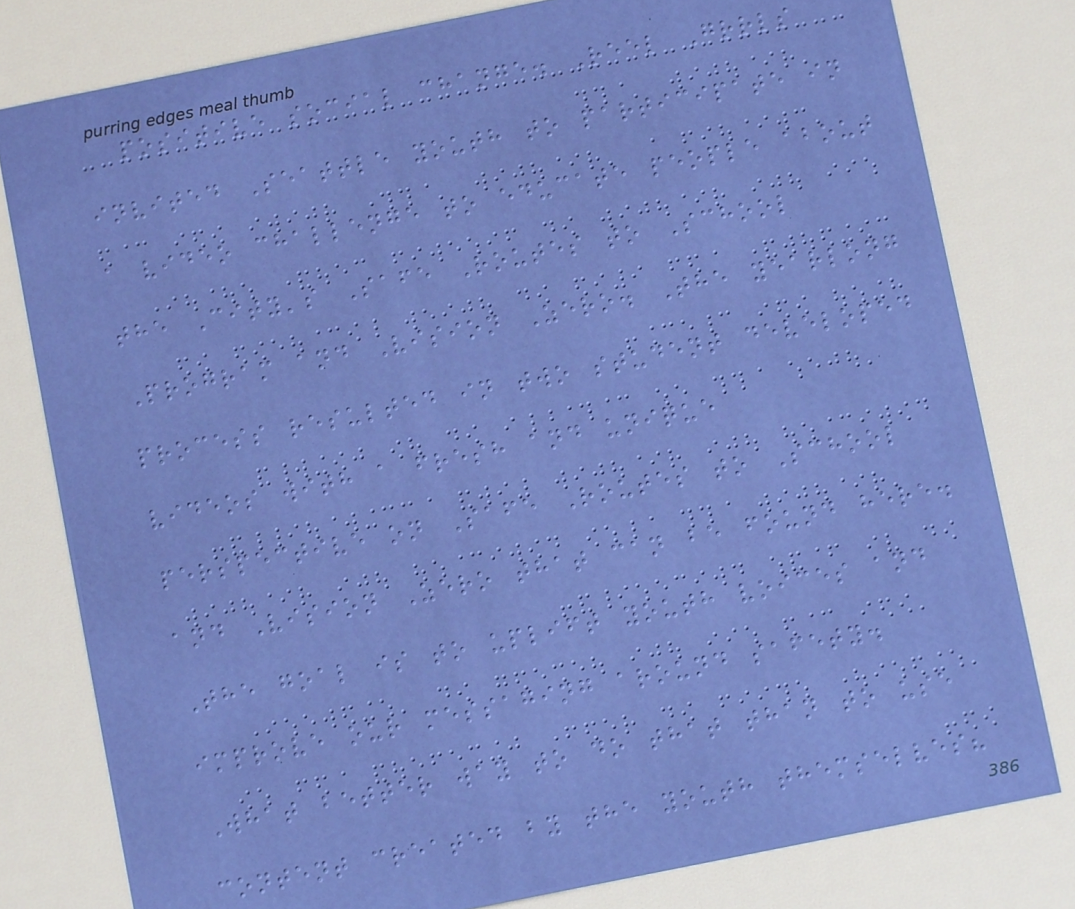positive social change. Reel Grrls
invited Seattle youth to participate in
a video challenge to educate people about
the City's Safe Routes to School
Program and Vision Zero. The yearlong
process resulted in two student developed
videos with a fresh and unique
perspective on Safe Routes to School
and Vision Zero that can be found here.
The goal is to uplift youth voices and
improve our messaging around safety.
What better way to do that than to use
content created by the youth themselves?
